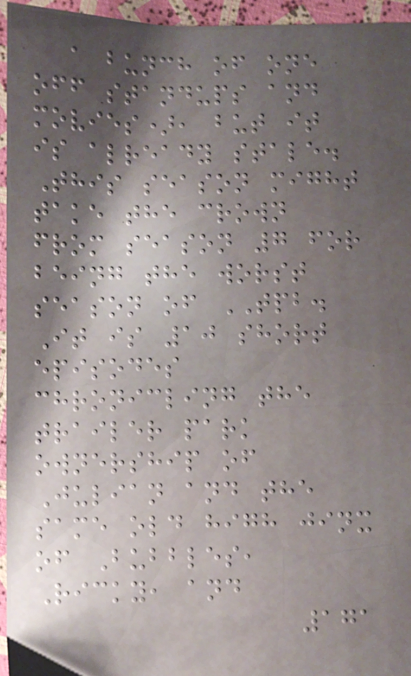a bunch of one
off standups and
movies), but it
is already stale.
This season might
take the crown
from season 7 for
being the worst
season of TPB.
It is 10 short
episodes
chronicling the
trailer park
ownership of
Julian and the
same old high jinx
of Bubbles,
Ricky, and
171
